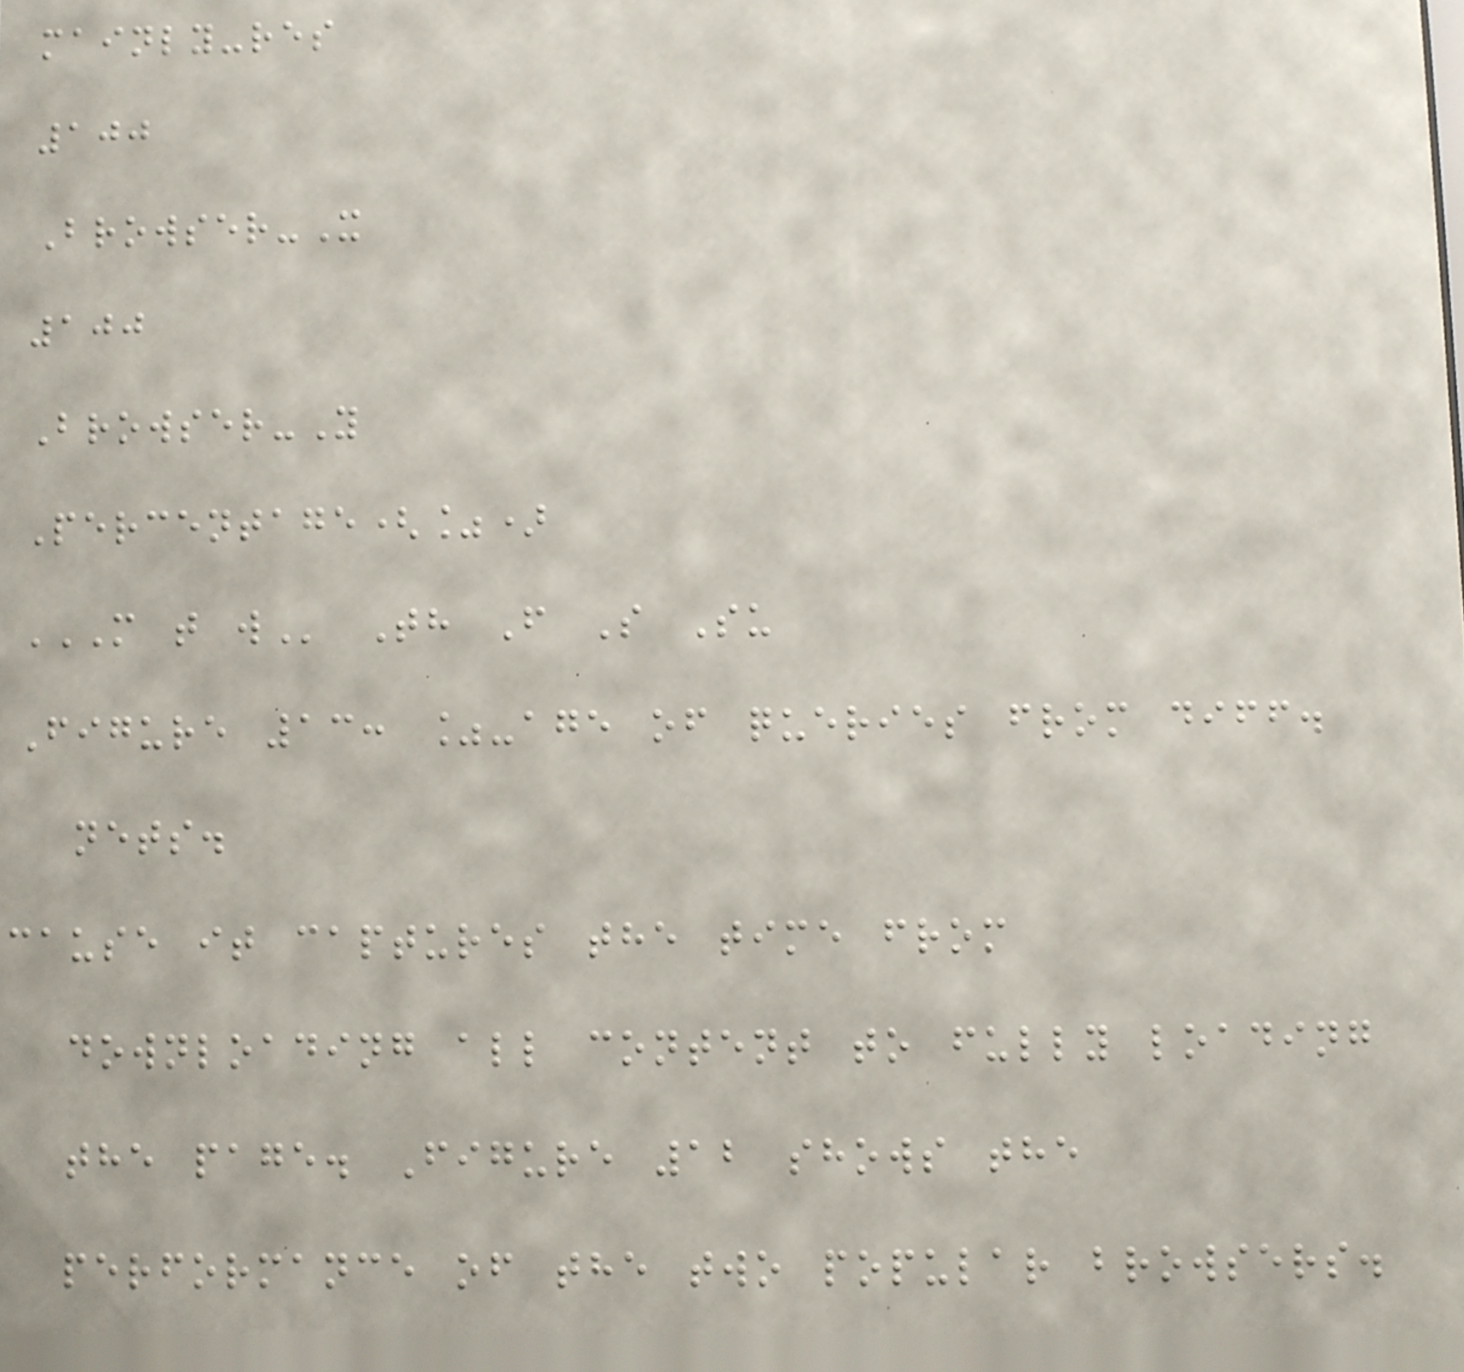mainly-res
100
Browser-X
100
Browser-Y
Percentage(%)
M T W Th F S Su
Figure 13: %-age of queries from diff.
nets.
cause it captures the time from
downloading all content to fully loading
the page. Figure 12 shows the
performance of the two popular browsers.
